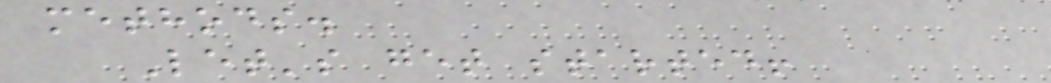methods.
Let's get started!
